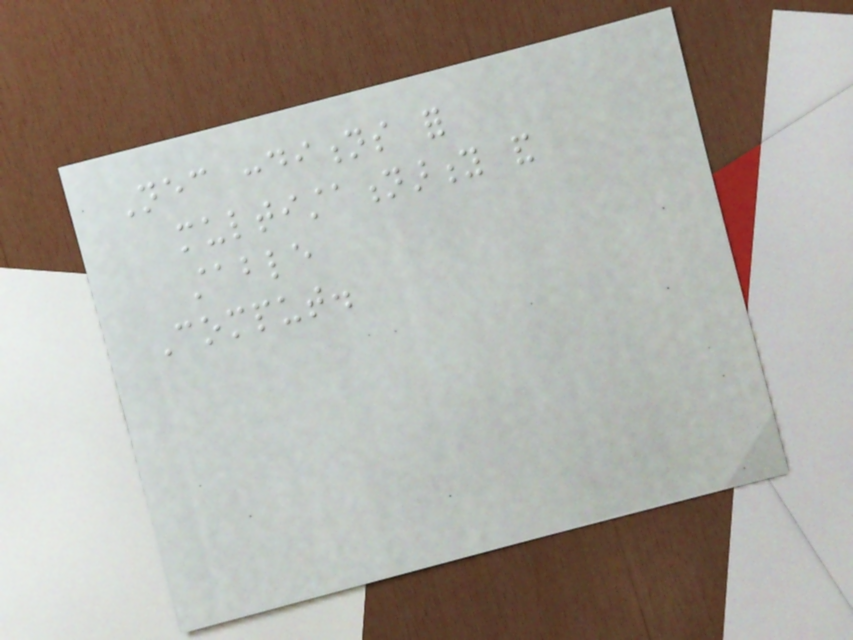Necessary conditions for
multistationarity and
stable
Comput.
